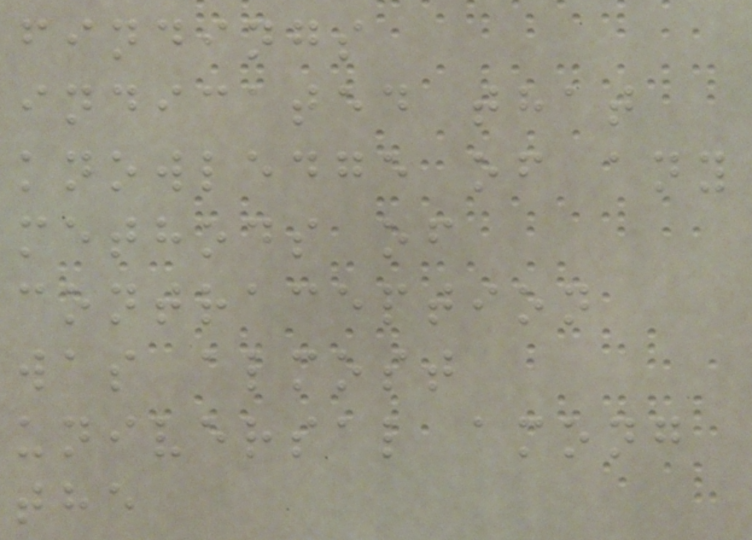findings
indicated that
knowledge of any
methods of
contraception
was almost
universal among
the
